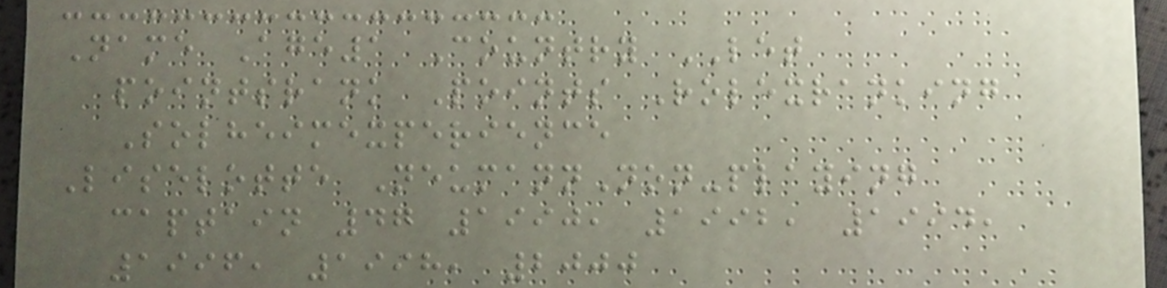Name Age1 Country LET
pointsrank Points Rolexranking
Solheimexperience
Liselotte NeumannNon-playing
captain 47 1990, 1992, 1994,
1996, 1998, 2000
